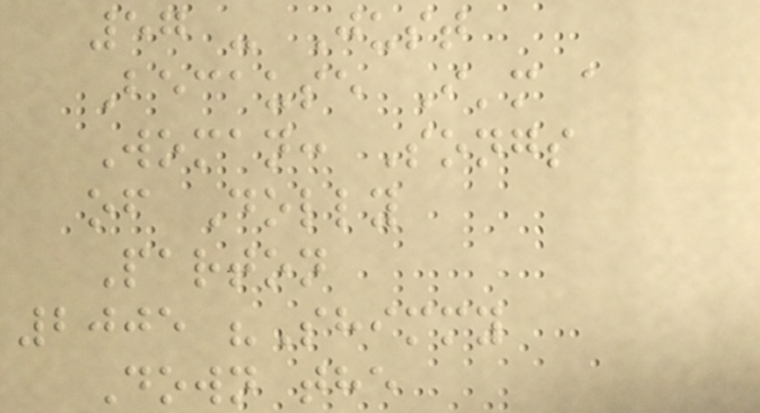57 - Just
Because I'm a
Woman: Songs
of Dolly
Parton
2005 "Shimmy
Down the
